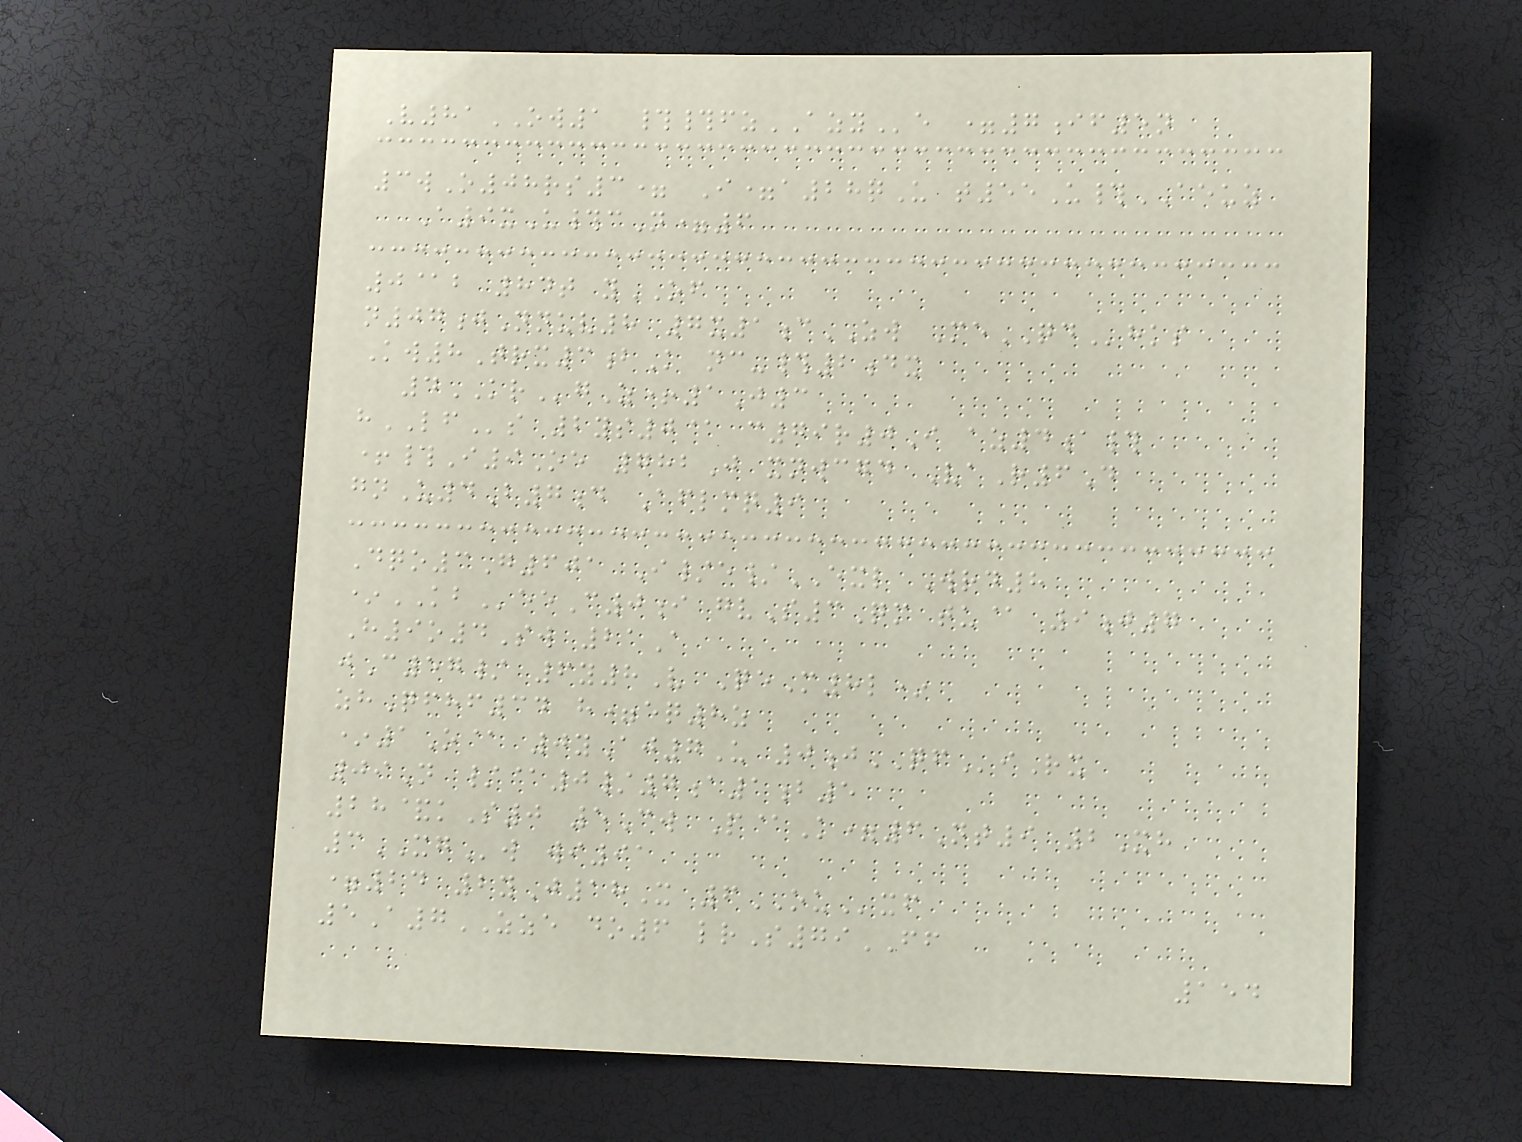V81OW1 ##fzAZYe =7if5n
3wO08rs3= I=a28qU t55U#AEUZ
A9xU#cN=6
0@b 84t yOF
n07jNnuv8 7x1cZW MeQDhks
Kw8Trx3bK nc-#2dx
4KRgZ+1J3
hLFs 2ys0@ c79r0I az4a#
+#I9Oe 782J xnwcgd VaR6D
gnU4B7d Aflmq9
Dqo3G601 I/e/EXL Wrd8
*KBeeC0i gvS3Qm tu@ 9j7
H9o4Sw 21A
jC57/ 6y8V QeM8l*
zhQfhf34 h=eq8z
*1O@ 0yAj7U 0jQFiRx
09N /@0/7a1b5
28&kS0 5Cw P@K=6Nt9 2Xh
3XGw wi91
=24 2yJ18X 6OUxf
5A7ZZE do6 lrS79FF
154
